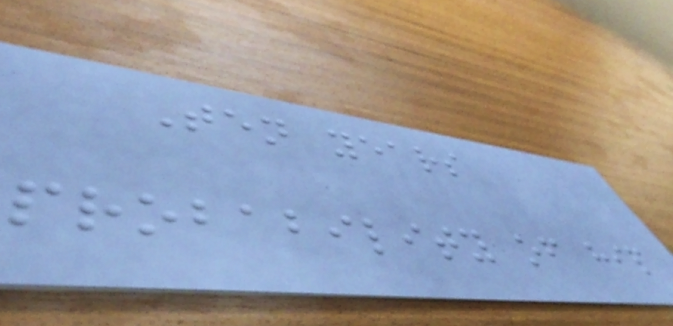Ten years
probability of hip
